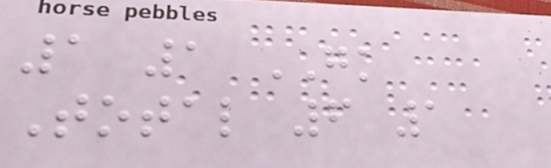1 1 GK
Total 6 1
